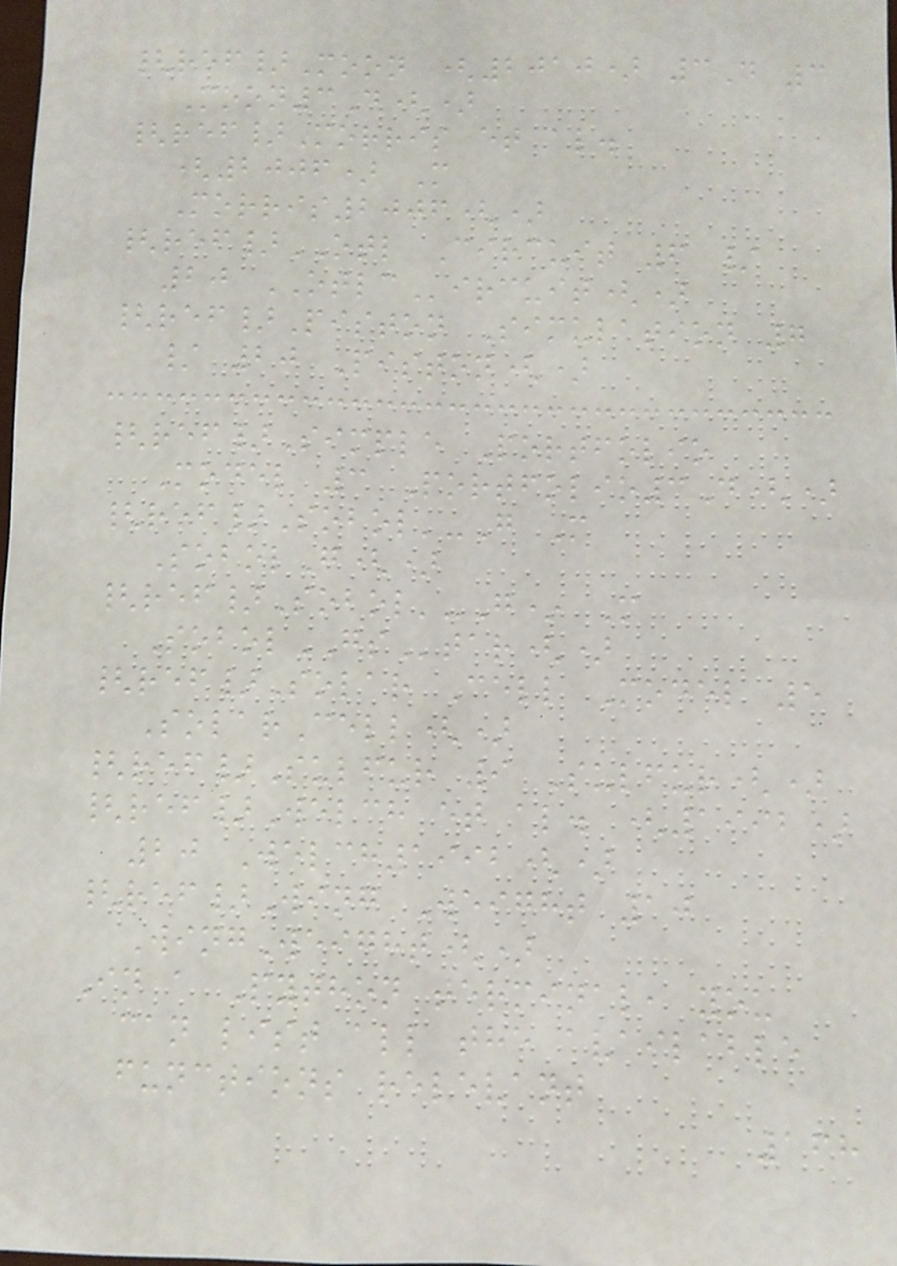{ref}Moon (2010) 3D 3
Moon3D()
{ref}Morris et al.
(2006) M
Morris2006()
{ref}OTL Circuit 6 /
20 OTLCircuit()
{ref}Piston Simulation 7
/ 20 Piston()
{ref}Simple Portfolio
Model 3 Portfolio3D()
{ref}Sobol'-G M
SobolG()
{ref}Sobol'-G* M
SobolGStar()
{ref}Solar Cell Model 5
SolarCell()
{ref}Sulfur 9 Sulfur()
{ref}Welch et al. (1992)
20 Welch1992()
{ref}Wing Weight 10
WingWeight()
In a Python terminal, you
can list all the available
functions relevant
168
